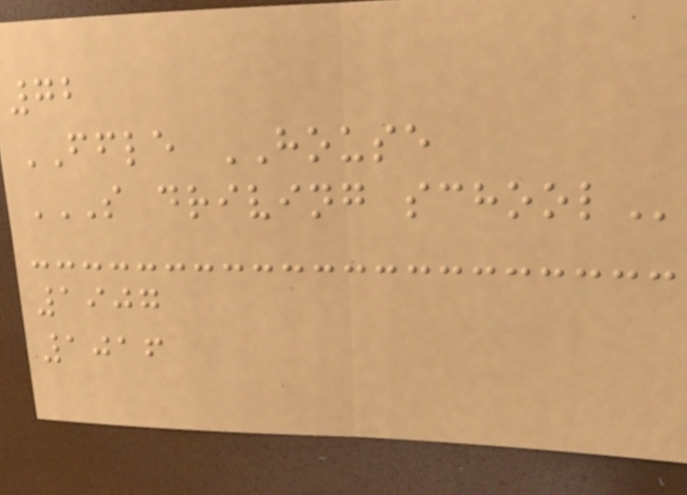72
FFLE HOUSE
S DRIVING SCHOOL
1907
1016
